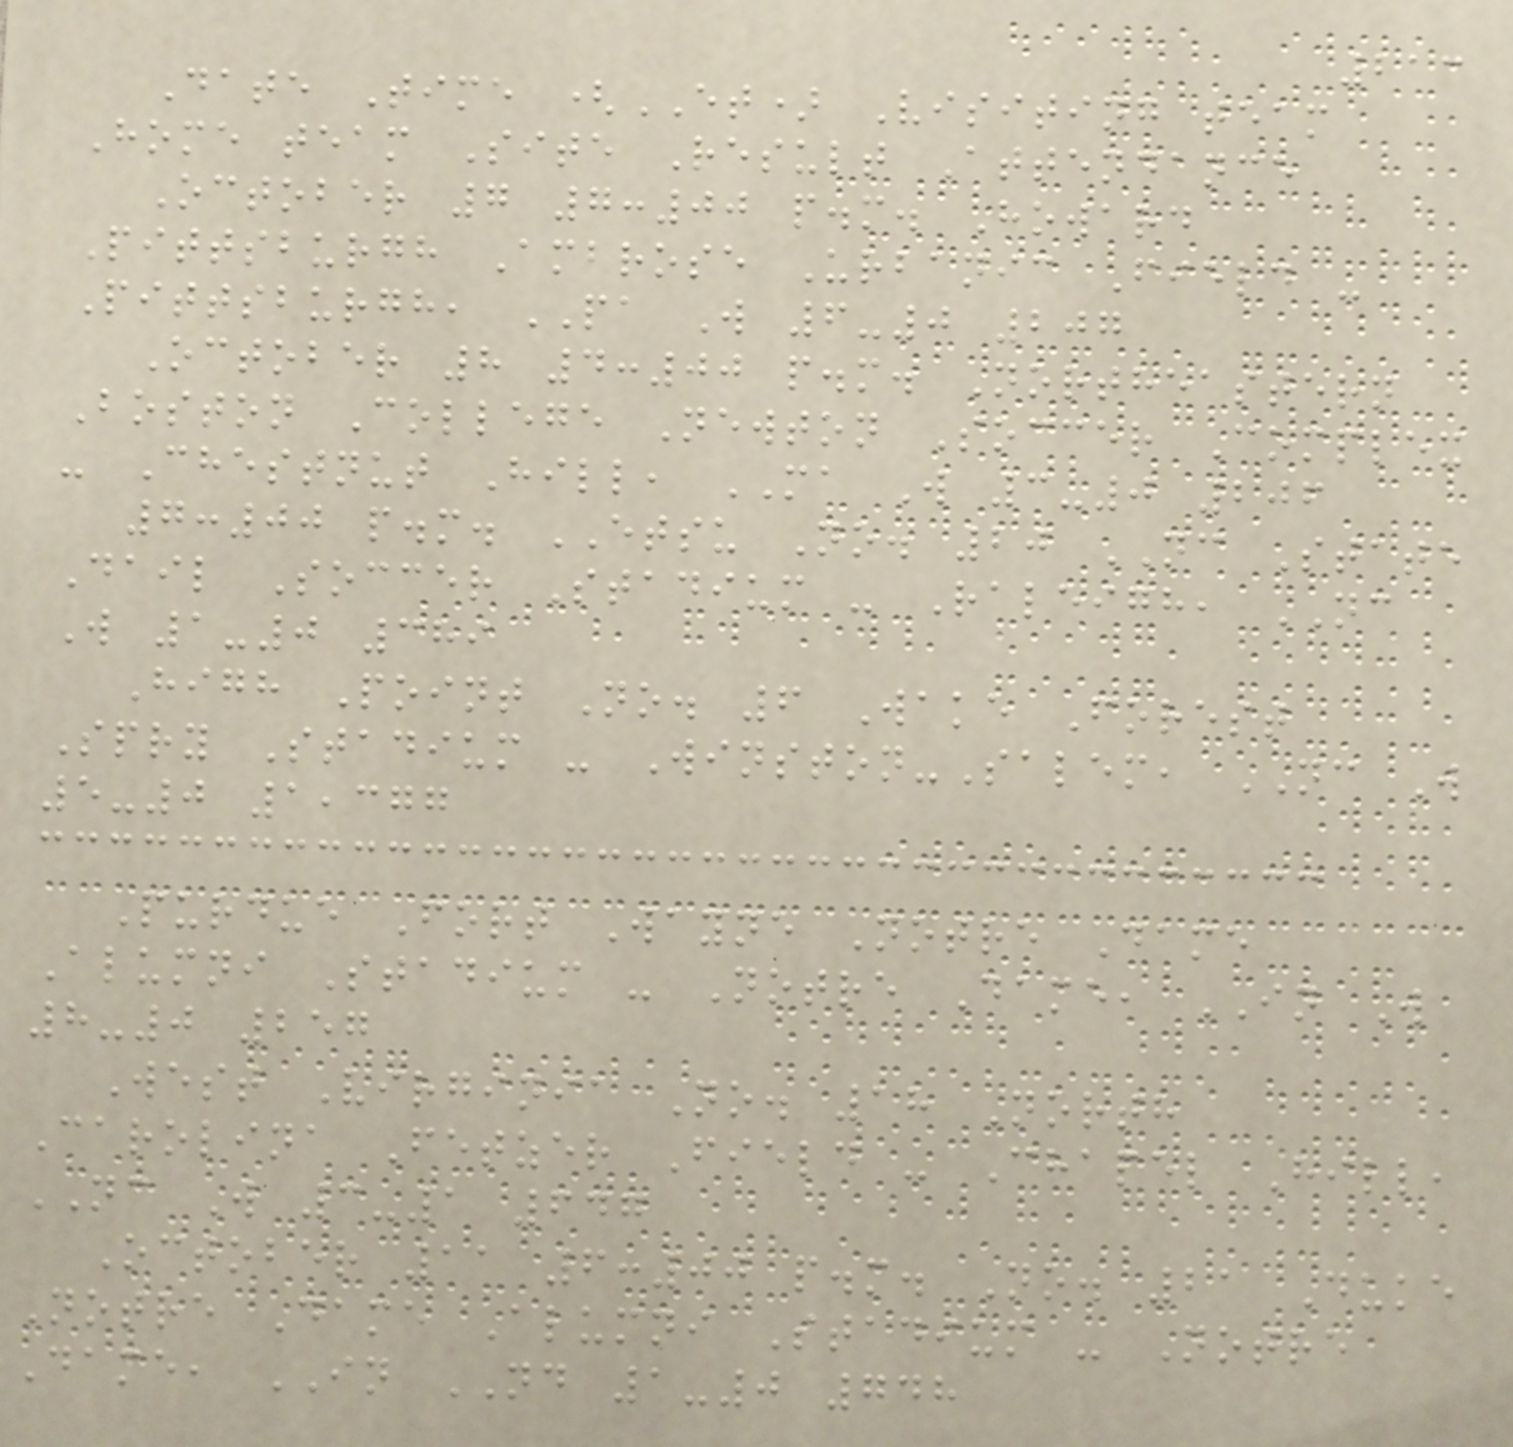213
Date Time (ET) Visiting team
Home team Site Result Attendance
October 7 7:00 p.m. Howard
Pittsburgh Ambrose Urbanic Field -
Pittsburgh, PA W 6-0 207
October 8 4:00 p.m. Northeastern
Boston College Newton Soccer Complex
- Chestnut Hill, MA W 3-0 206
7:00 p.m. ETSU No. 20 NC State
Dail Soccer Stadium - Raleigh, NC
W 1-0 389
High Point No. 6 Wake Forest
Spry Stadium - Winston-Salem, NC W
5-0 1,377
Purdue Fort Wayne Notre Dame
Alumni Stadium - Notre Dame, IN W
8-0 257
West Virginia No. 18 North
Carolina Fetzer Field - Chapel Hill,
NC W 3-1 647
October 11 6:00 p.m. No. 21 Duke
Notre Dame Alumni Stadium - Notre
Dame, IN ND 1-0 748
